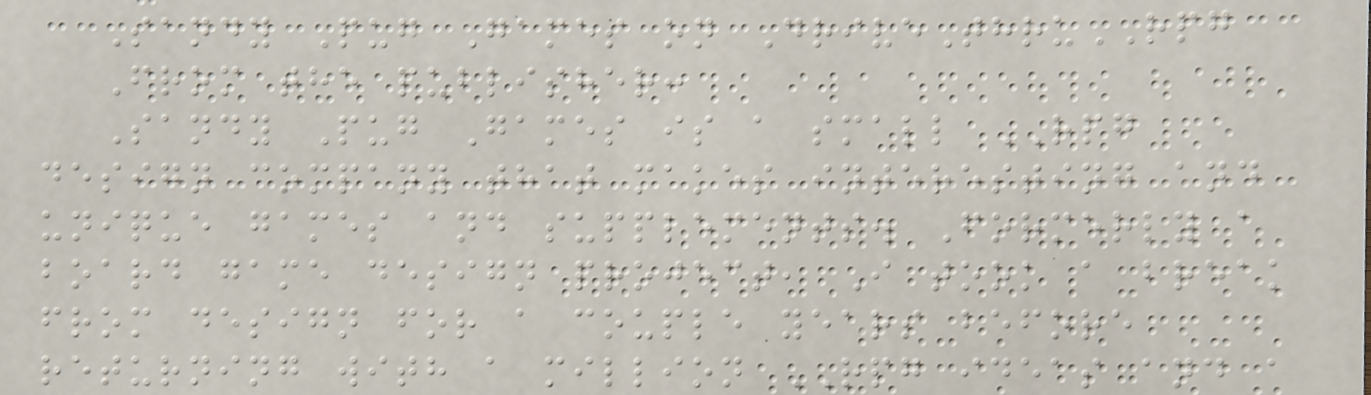Sandy Pug Games on DriveThruRPG
From the publisher:
Sandy Pug Games is a small RPG
design company that makes interesting and
unique games and supplements. Formerly a
board game design project, I took a break
from design for a couple years before
returning with a million RPG ideas and a
